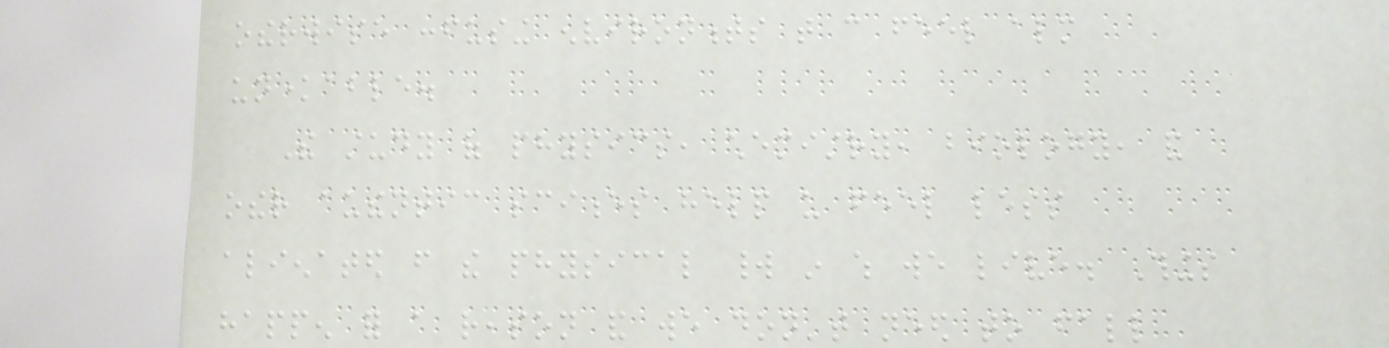otherwise confusing environments that can feel almost
unknowable.
The study of physics, chemistry, biology, and
other authentic sciences help us feel less
alienated from the physical world in which we live. Things
happen for a reason and we don't need to fall
